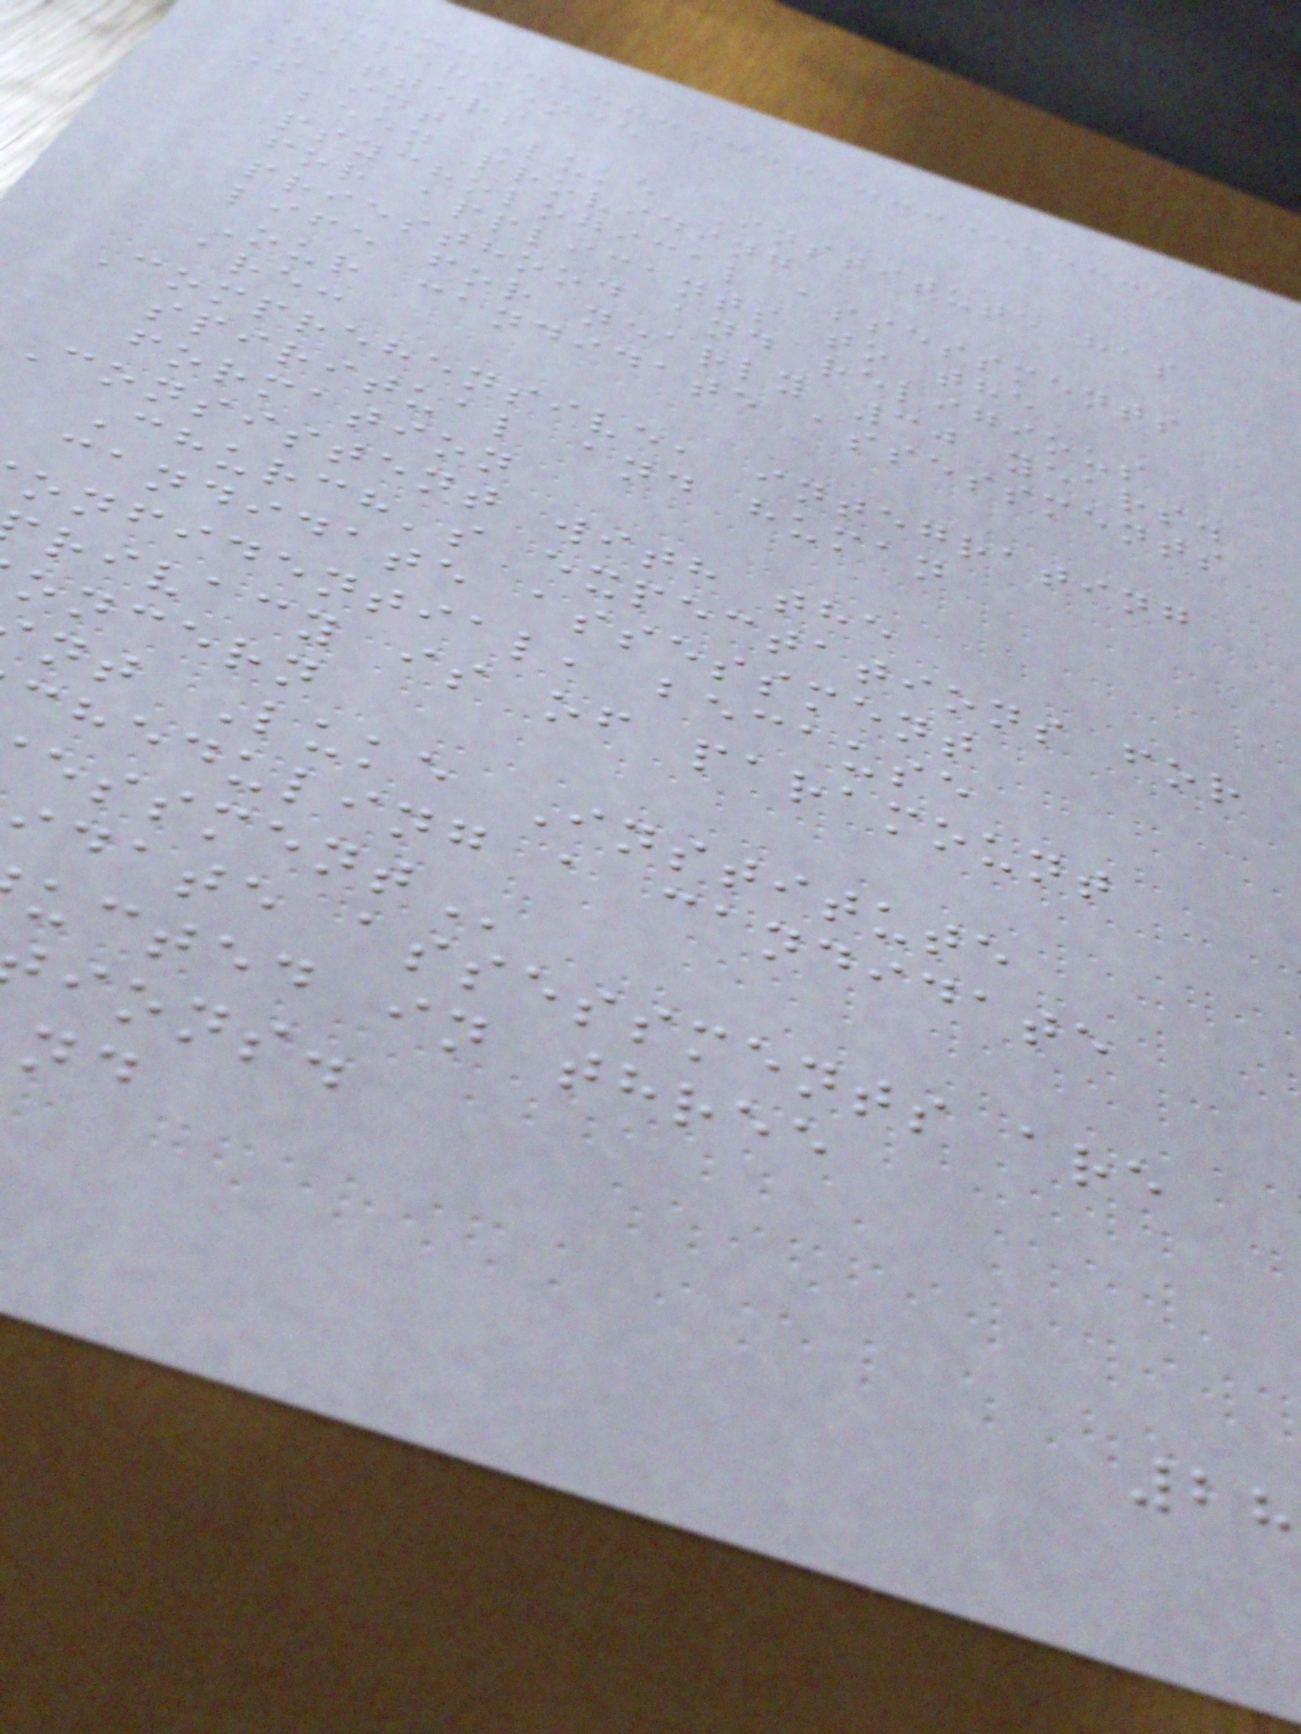experience
Matters
Saint Luke Institute has
been providing
psychological assessments
for applicants to the
priesthood and religious
life for nearly 30 years.
Our candidate assessments
are:
Comprehensive, integrating
spiritual and human
formation
Consistent with the
Church's expectations for
candidate assessment
onfidential, because
rivacy is of paramount
oncern
nt Luke Institute
cheduling a candidate
date assessments are
ucted in three
ions.
